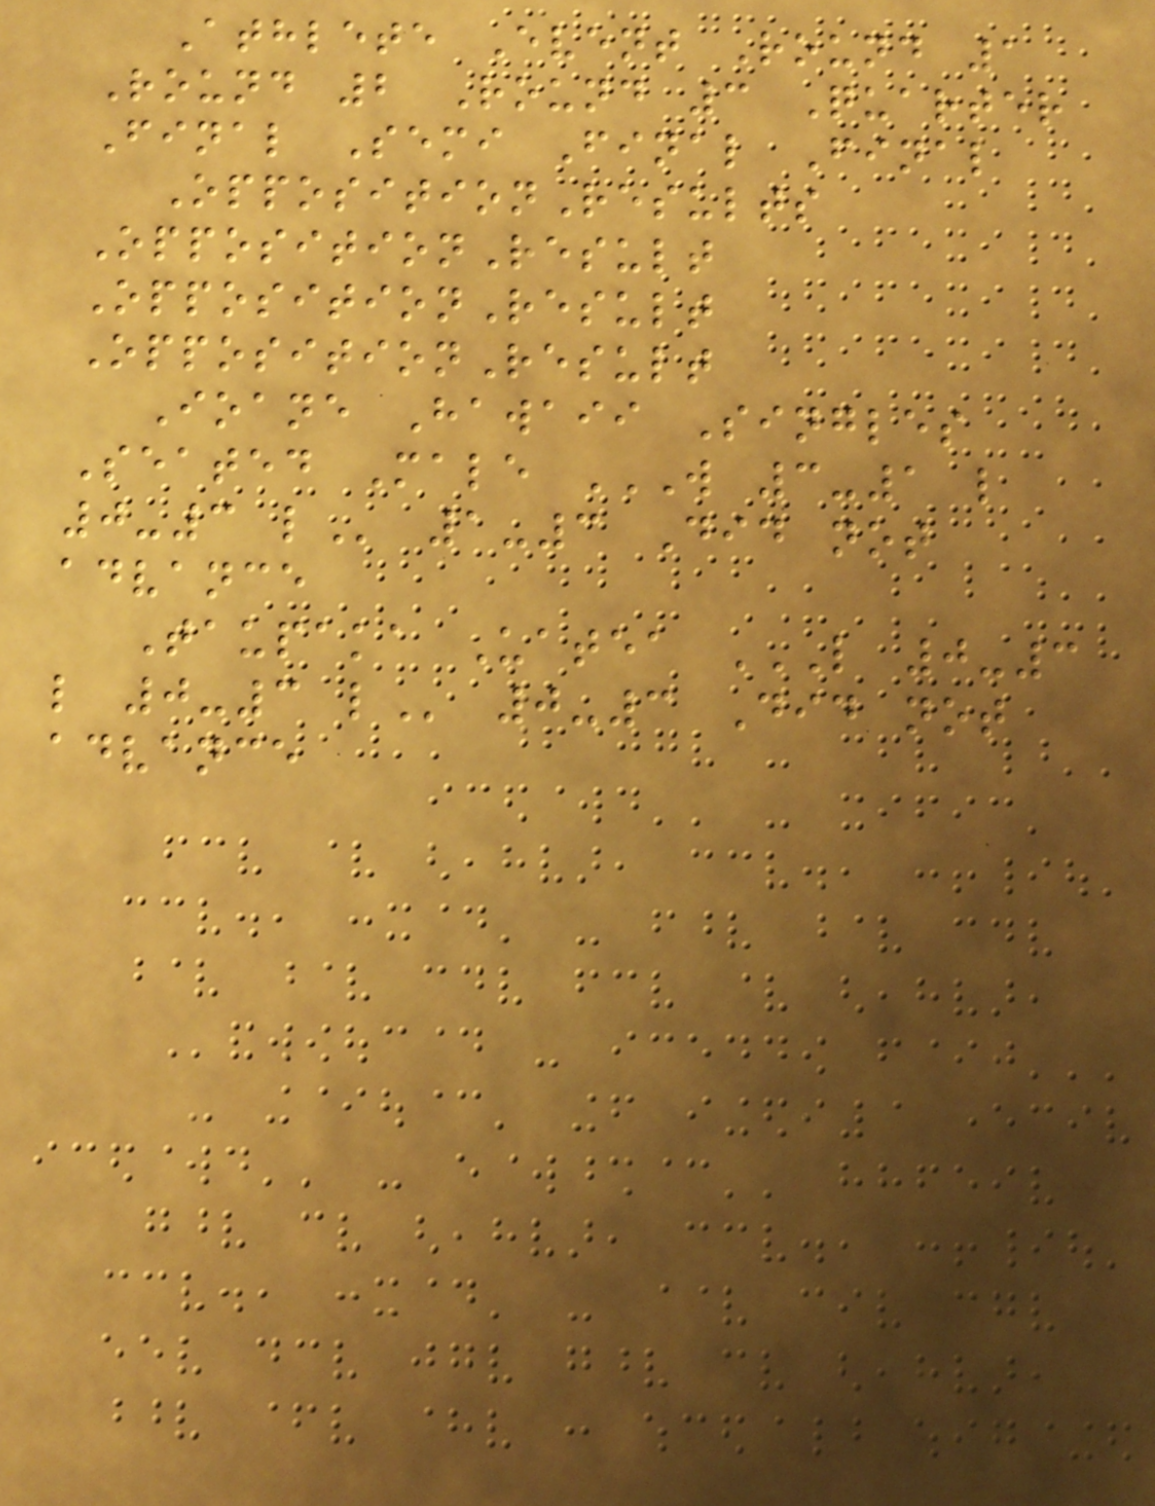Athlete Event Round 1
Round 2 Round 3 Quarter
Final Semi Final Final
OppositionResults
OppositionResult
OppositionResult
OppositionResult
Ioane Hawaii Singles
Seated Male W 3-1 L
0-3 L 1-3 Did not
advance
Taupaka Uatea L 0-3
L 0-3 L 0-3 Did not
advance
